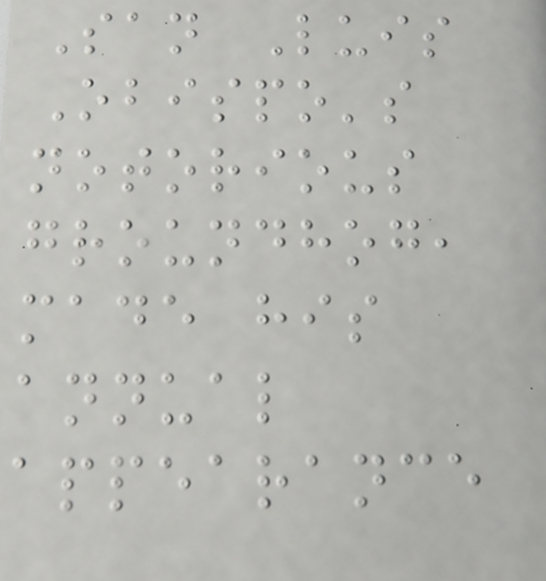San Luis
Obispo's
notorious
groundhog,
made his
annual
appearance
